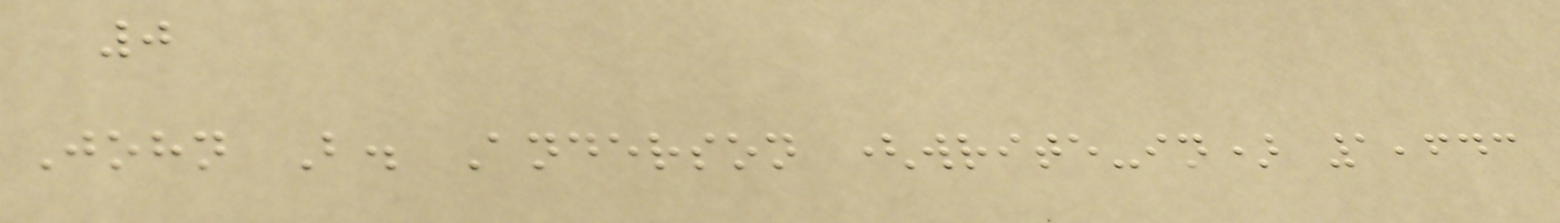0
John B. Anderson (write-in) 1,643
